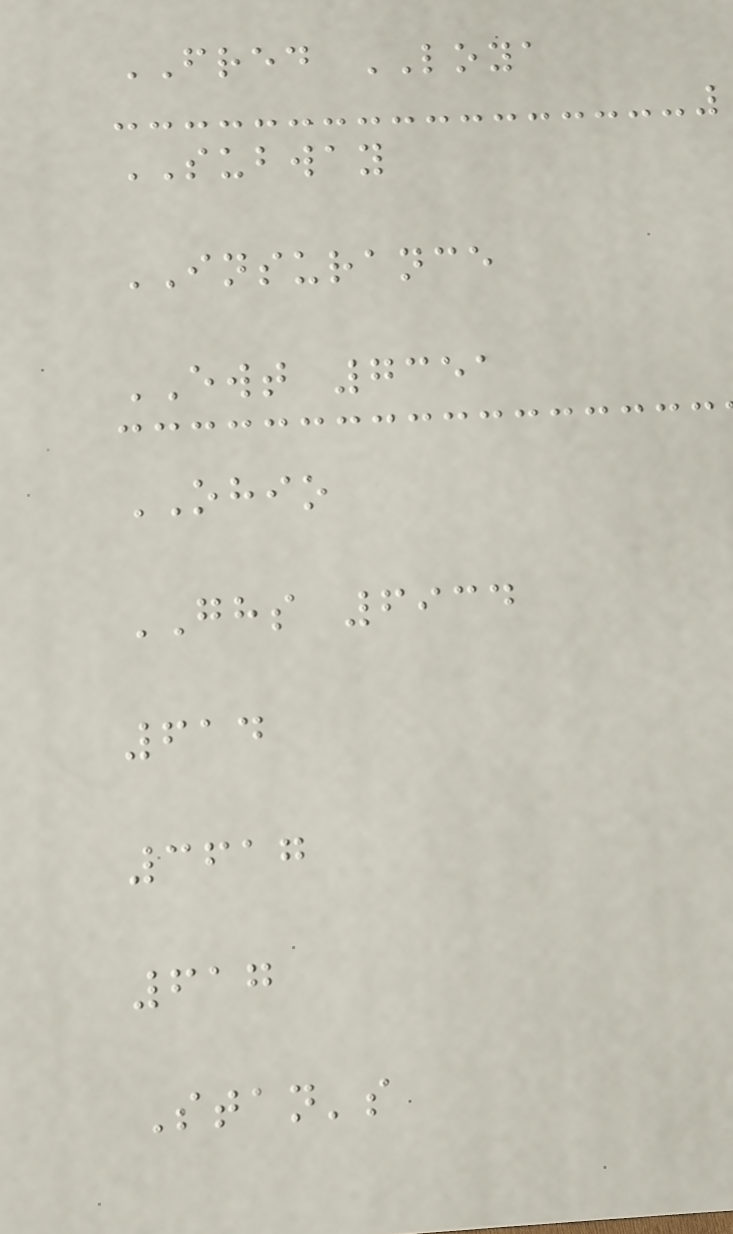FRED LOYA
SUBWAY
INSURANCE
EWT 7351
OHIO
GHS 6934
614
3617
617
Stan's
